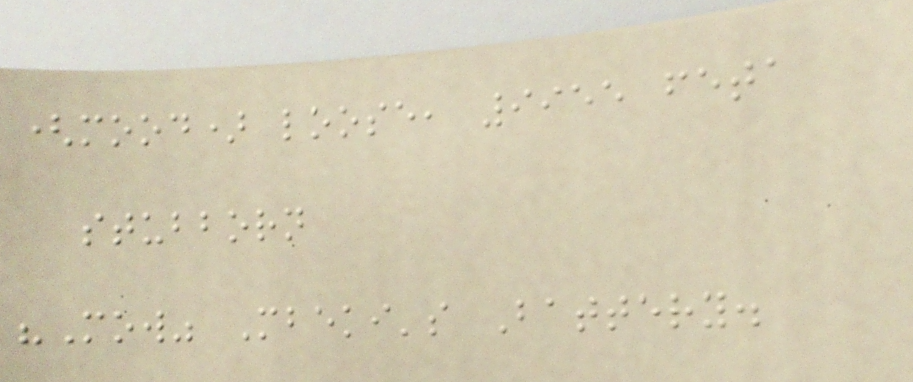(mood) loose, 9955 feta
stubborn
"Mow" Mbeki's Battery.
